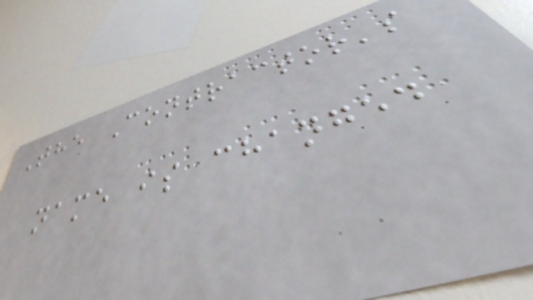The Contractor's
name is changed
